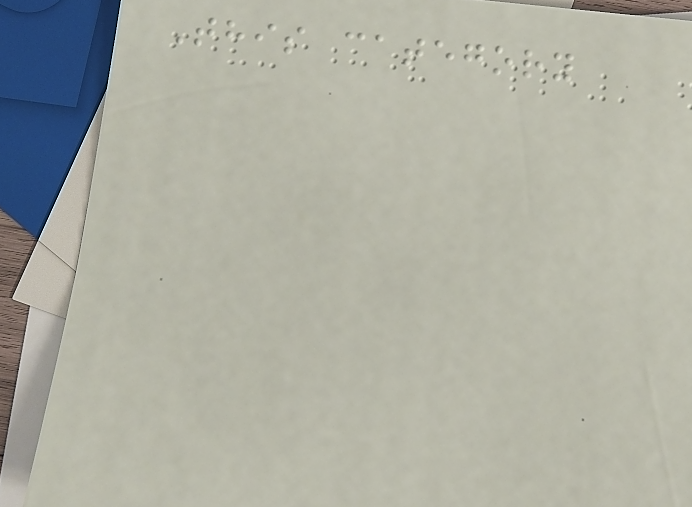This category
